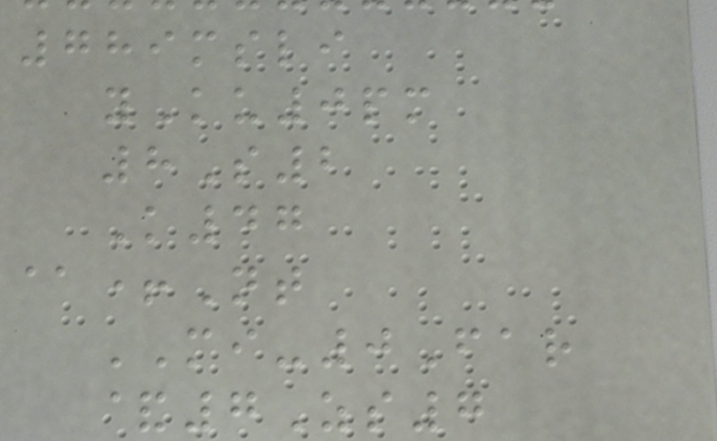789msli
yKu0pm
8S2
K47
@+Nt
MI-0Far
&7Zs7
